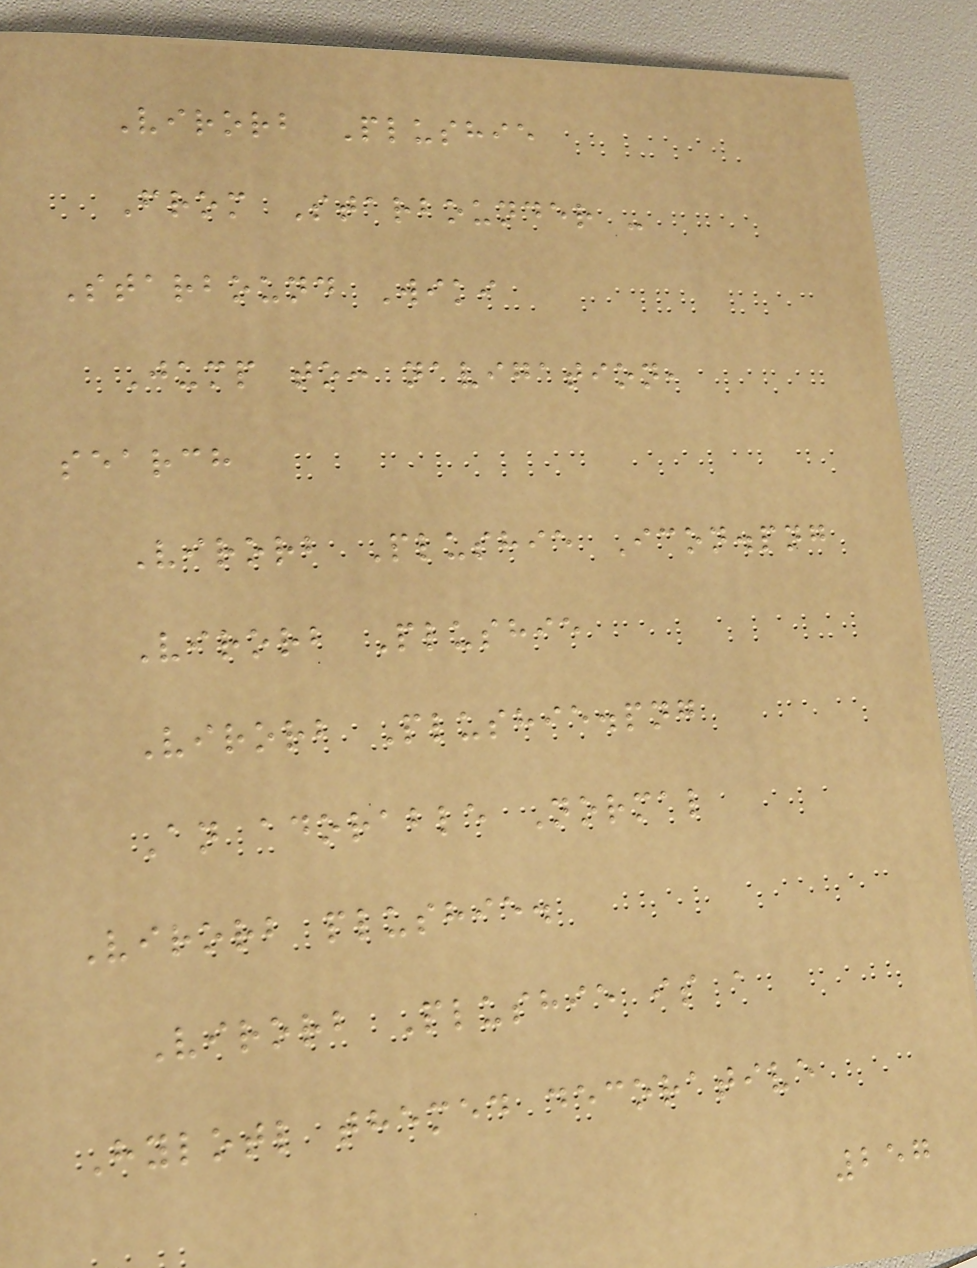Virorb Plushie
From Starbounder -
Starbound Wiki
Jump to: navigation,
search
Virorb Plushie Icon.png
Virorb Plushie
Virorb Plushie.png
An adorable Normal
Virorb plushie.
Virorb Plushie is a
Hylotl themed decorative
257
